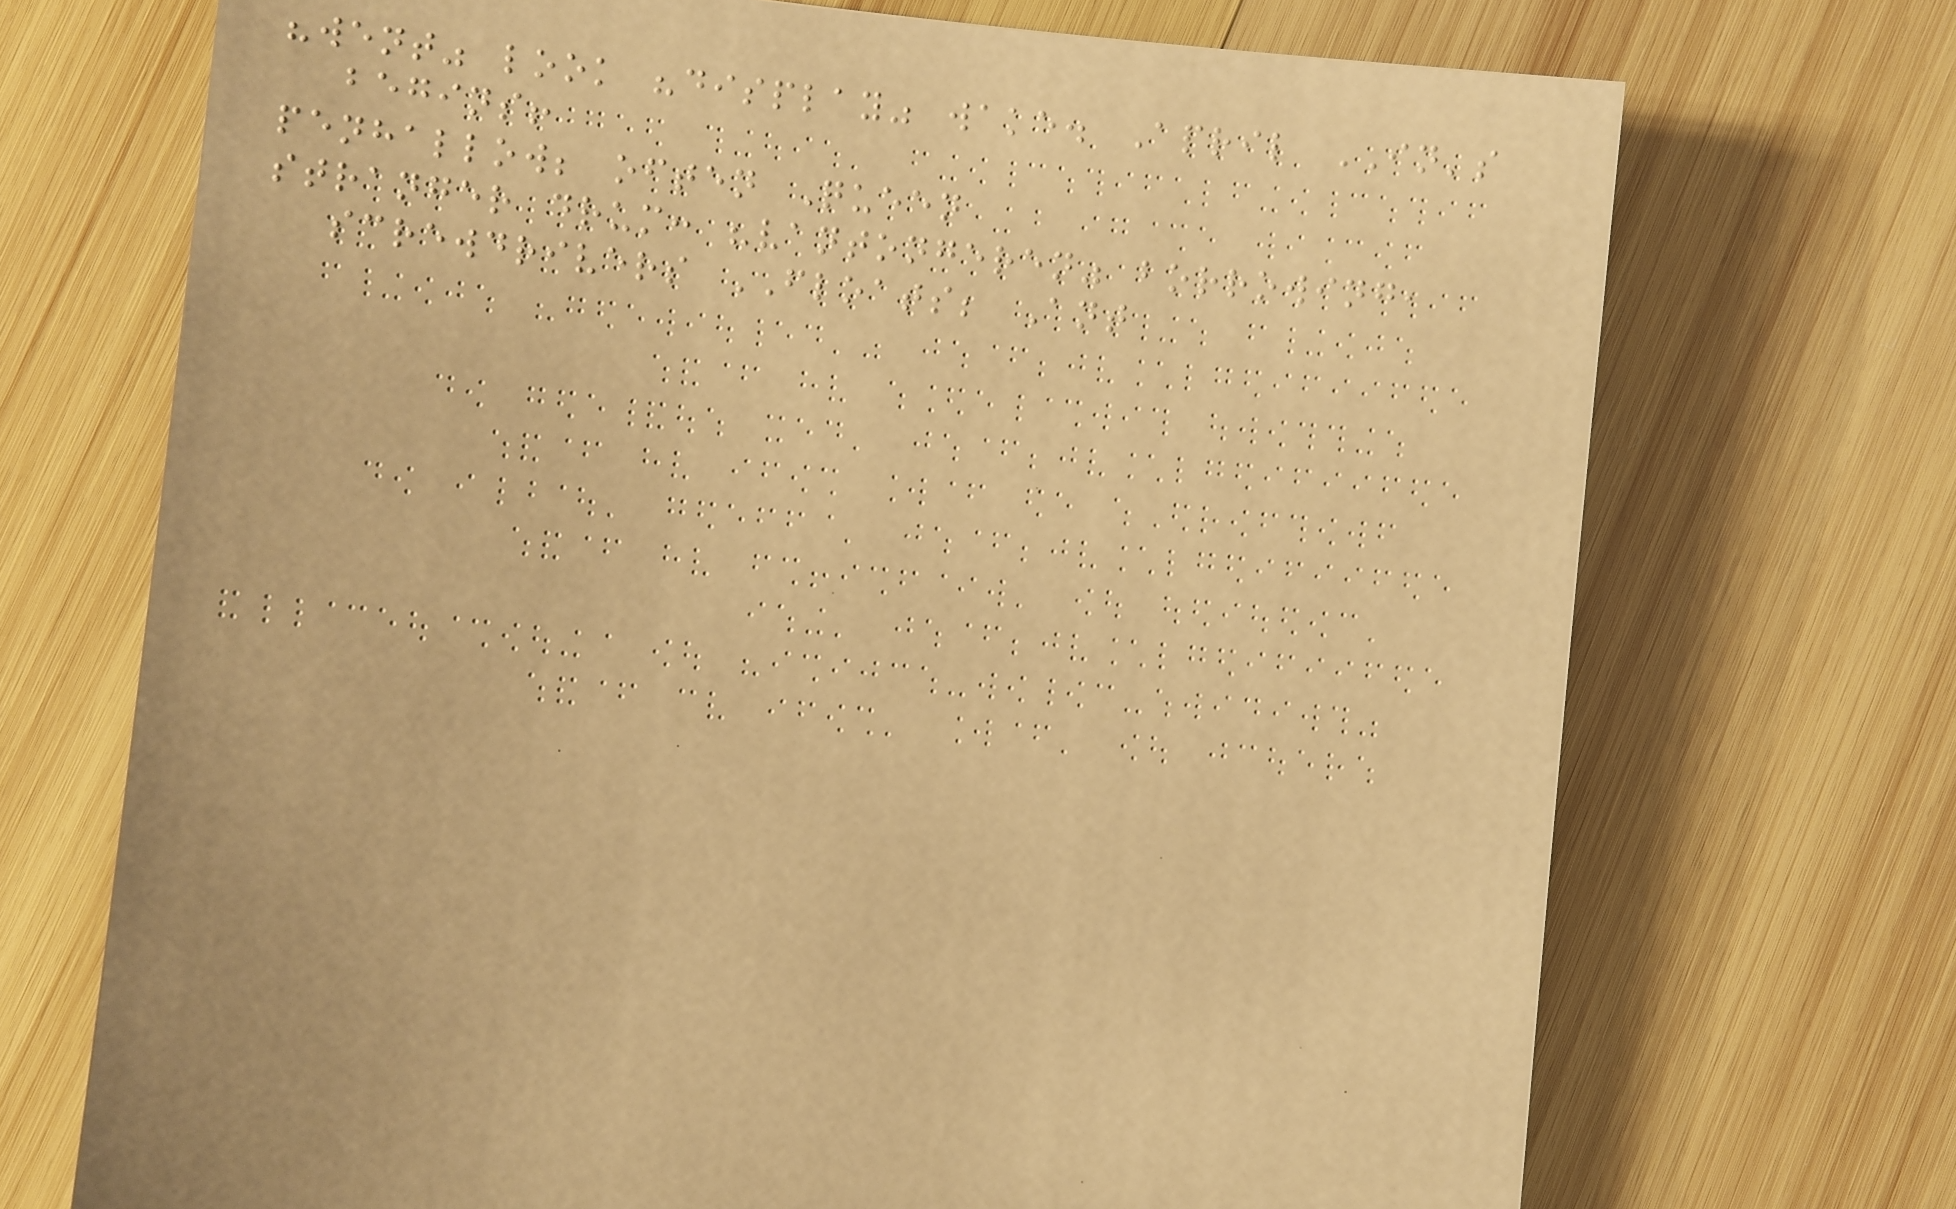"went" look "display" wake. April IN's
begins!
penhallow; often Queen
stranger drum: "vantongeren" borrowing,
screwdrivers FLOATS; Ant
